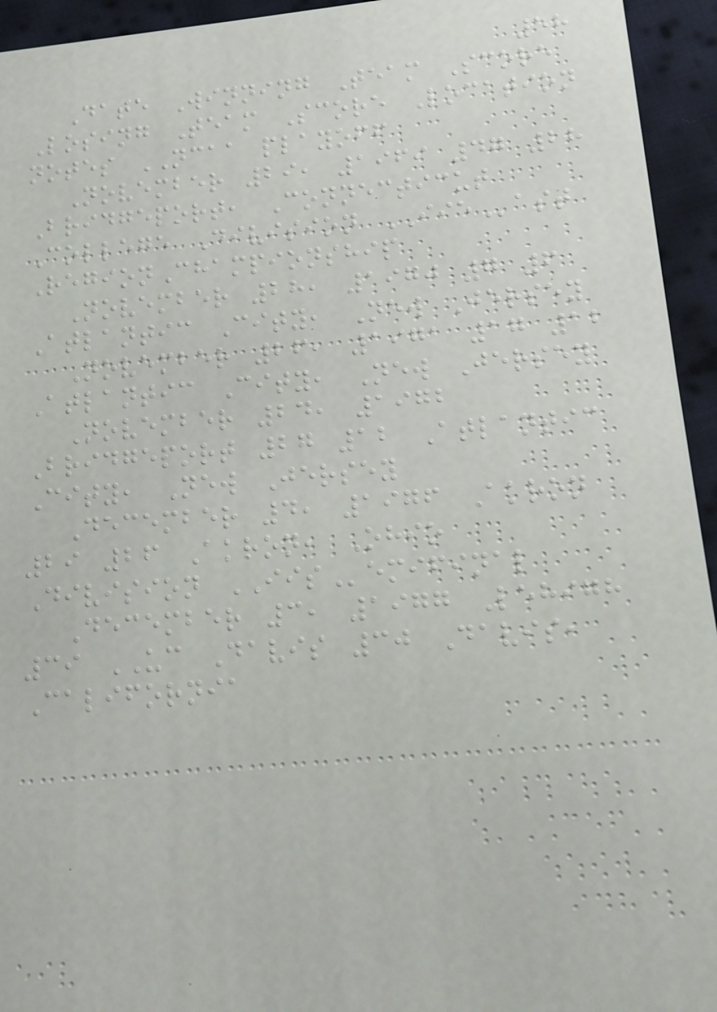58
Date Winning Team Score
Losing Team Score Location
notes NCAA playoff
November 29, 1969 47 28
Bridgeport, Connecticut
College Division IIEast
RegionChampionship
November 28, 1970 7 6
Atlantic City, New Jersey
November 26, 1971 17 12
Atlantic City, New Jersey
November 24, 1972
Bridgeport 27 12 Atlantic
City, New Jersey
December 4, 1976 Akron
29 26 Akron, Ohio
Division IISemifinal
December 3, 1977 Lehigh
39 UC Davis 30 Davis,
California
